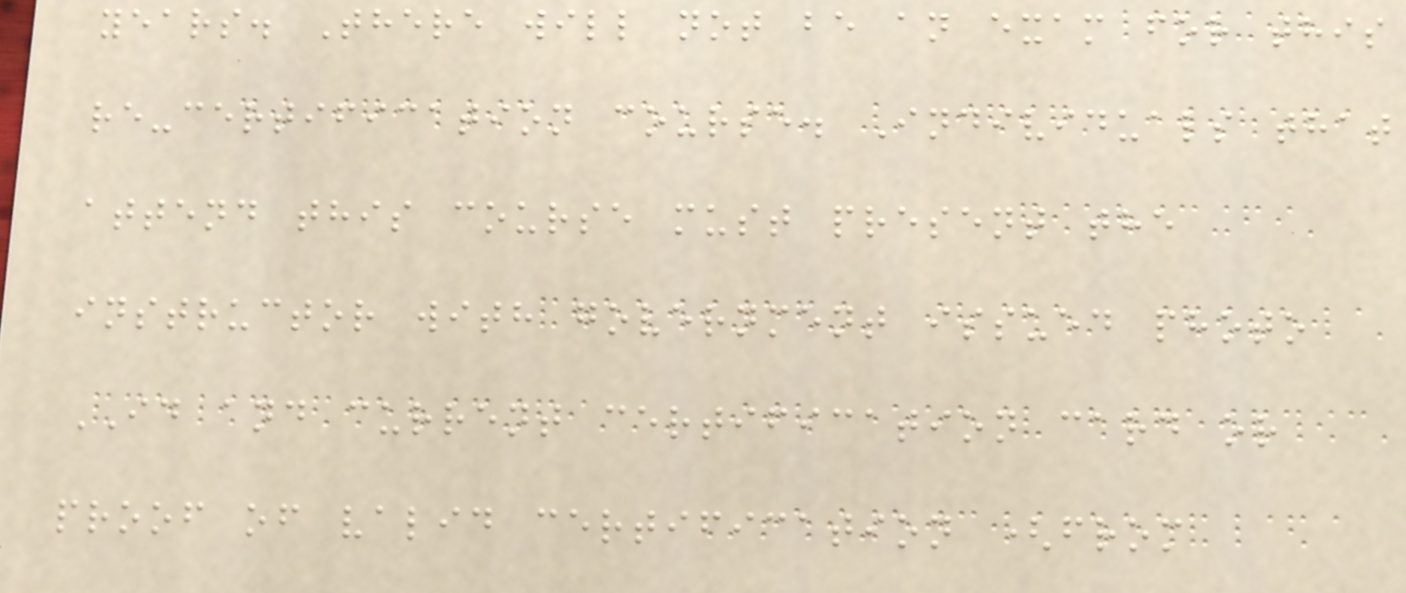years. There will not be an exam for this
re-certification course. Individuals that
attend this course must present the
instructor with government issued photo
ID and current certification card or
proof of valid certification (from
